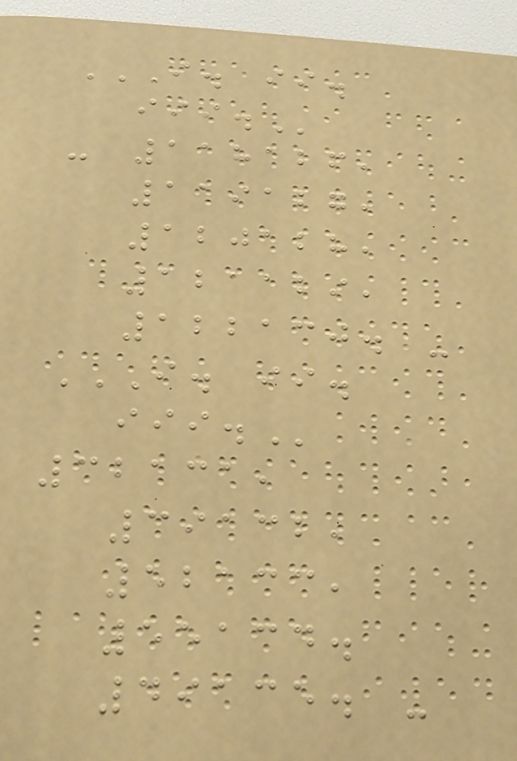I. II.
III.
- 118126,
119127,
120128,
121129,
122130. -
I. II.
III.
32131,
39132,
52133,
55134.
49135. -
